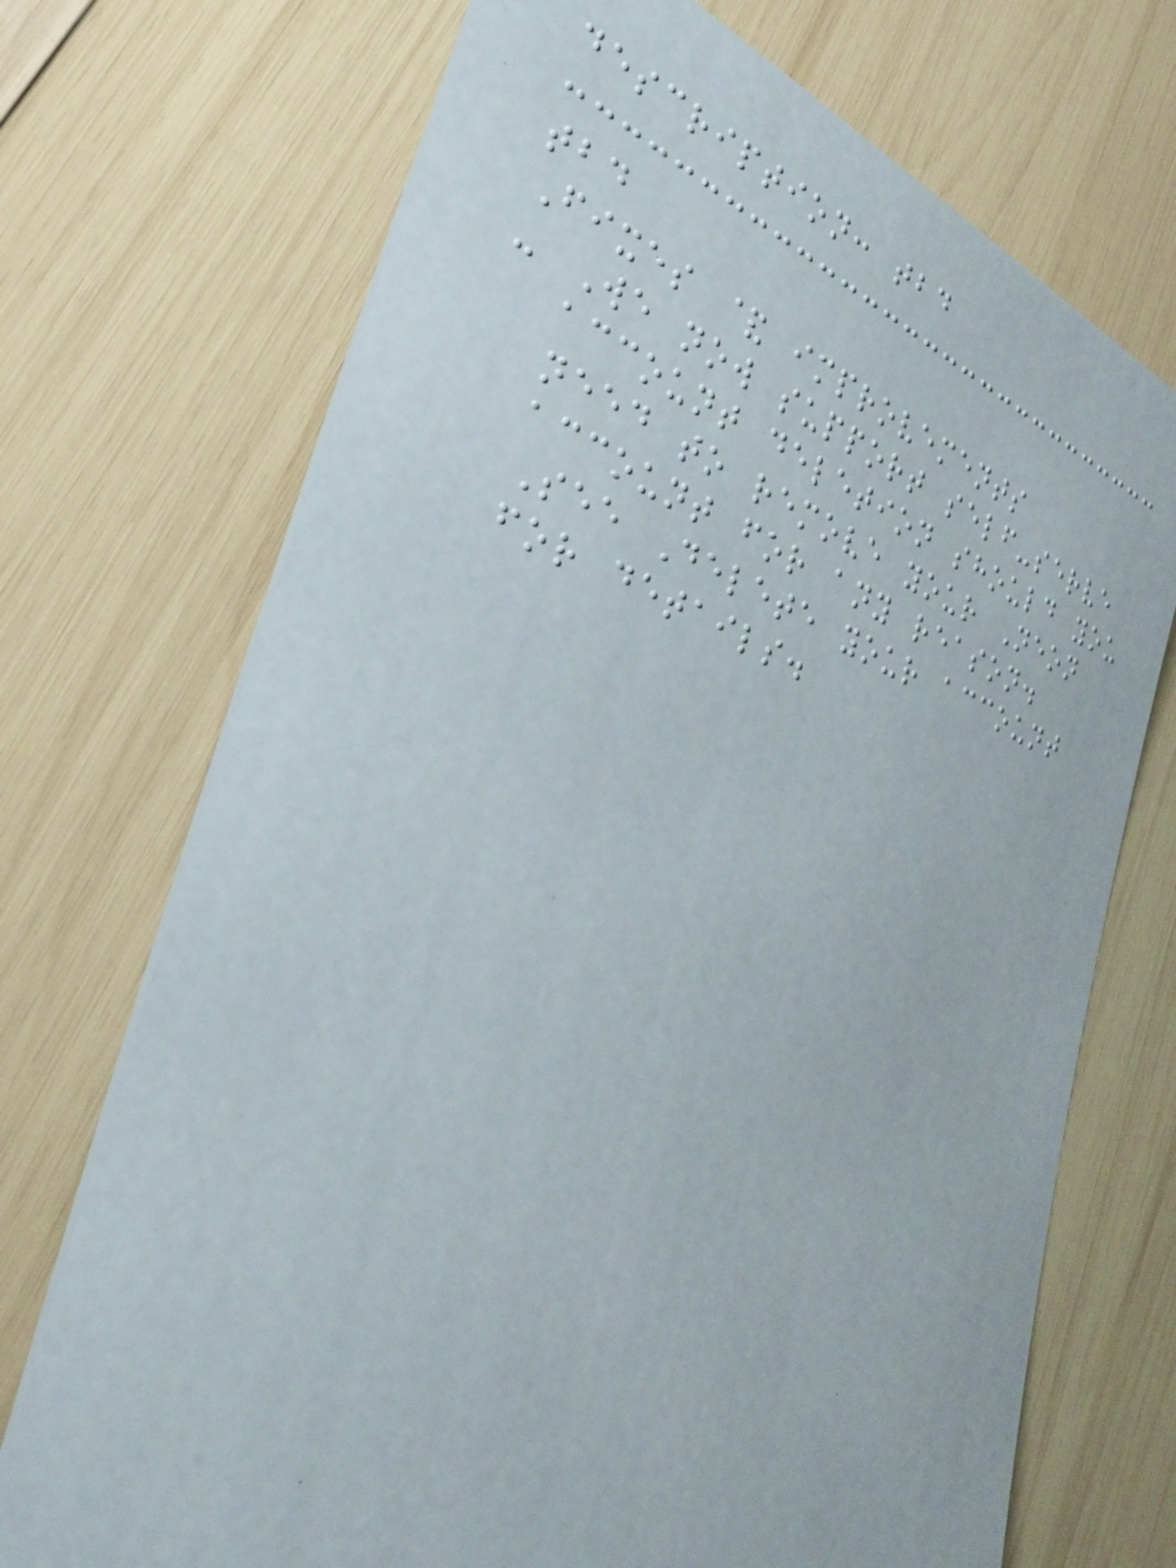description: tbd
tbd
Fixes & improvements
- We now support self-serve
account deletion should you
need to remove your Neon
account for any reason.
See Delete your account
for details.
